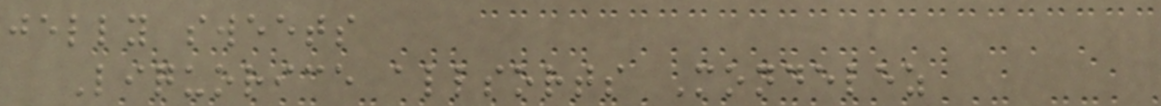jelly sweets
Liquorice allsorts Mondelez
